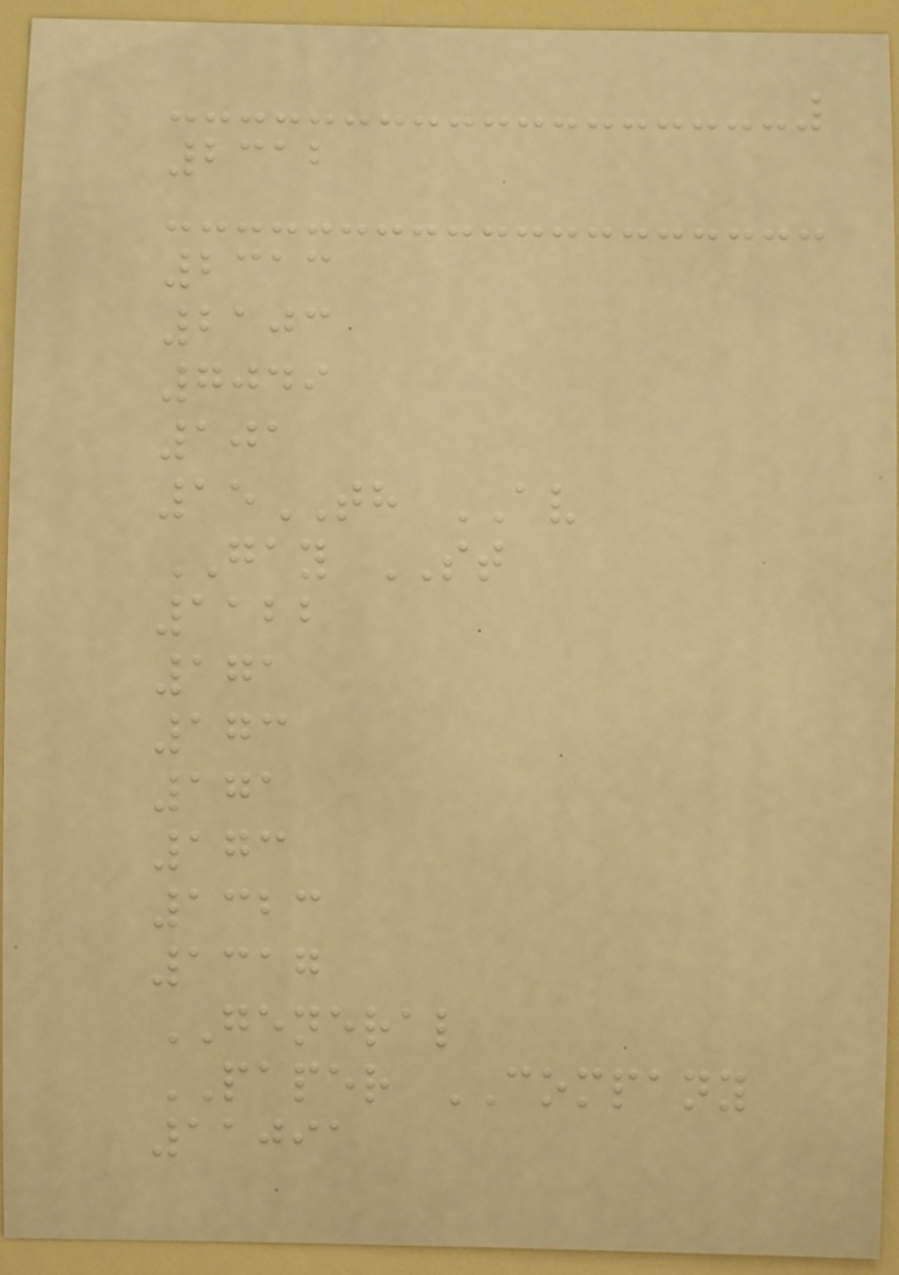2312
2313
2103
7049
101
15TH AV
GAY ST
1122
171
173
171
173
1323
1317
GENERAL
PAPER COMPANY
11091
